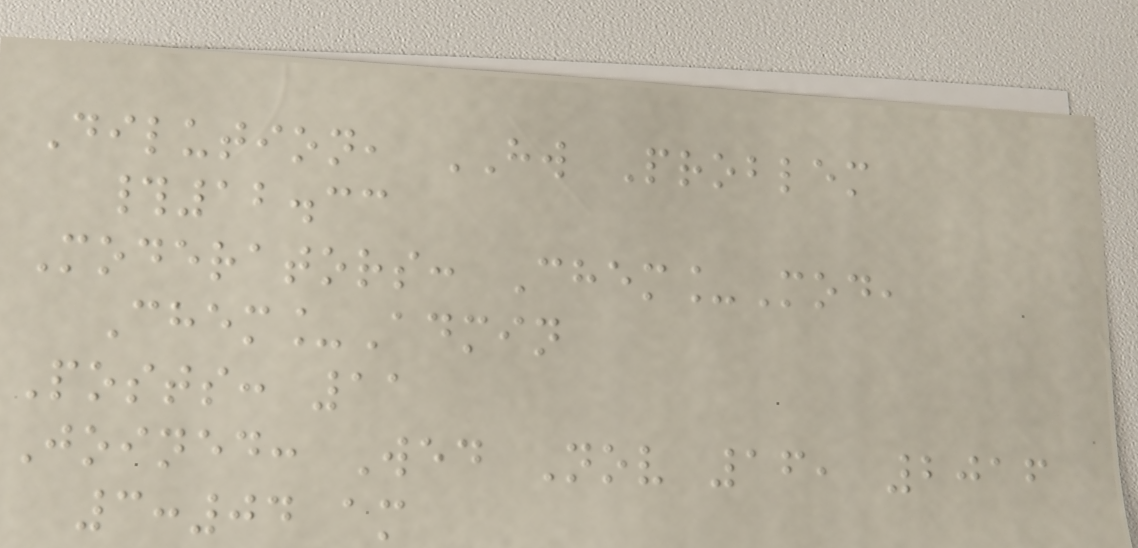Dilution, HW Problem
#12.33
Moderators: Chem_Mod,
Chem_Admin
Posts: 11
Joined: Wed Nov 16, 2016
3:04 am
